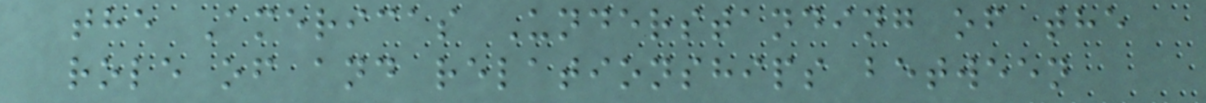the Americas Understanding of the
role of and relationships between
